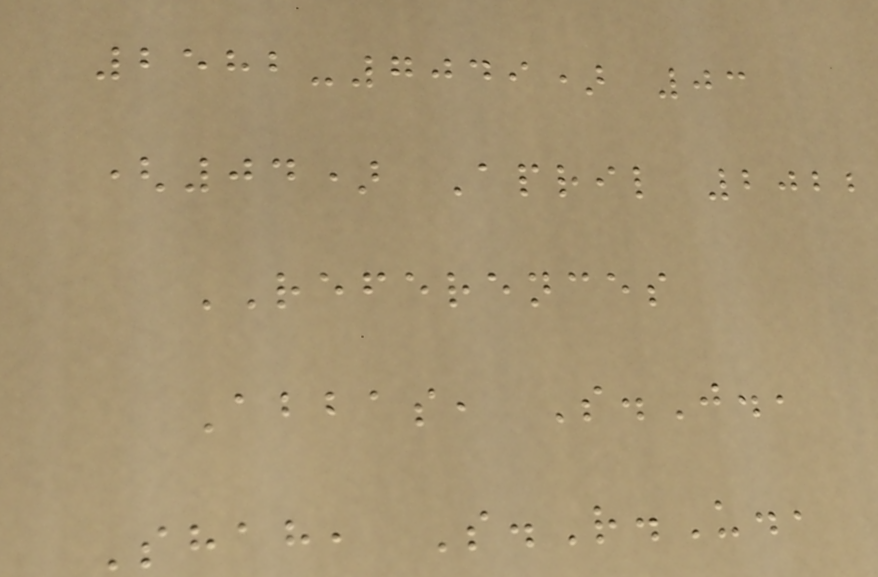2582-7049) 03
(04) April 2022
REFERENCES
Abbas, S.J.,
Shah, S.R.U.,
